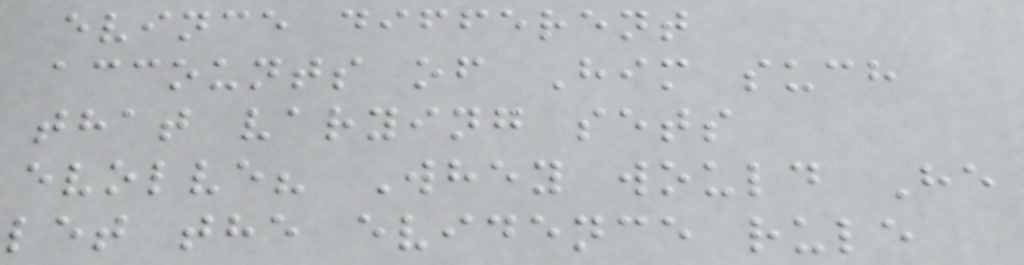evince different
accounts of Him such
that varying sets
evolve? Whey would He
let the evidence rule
